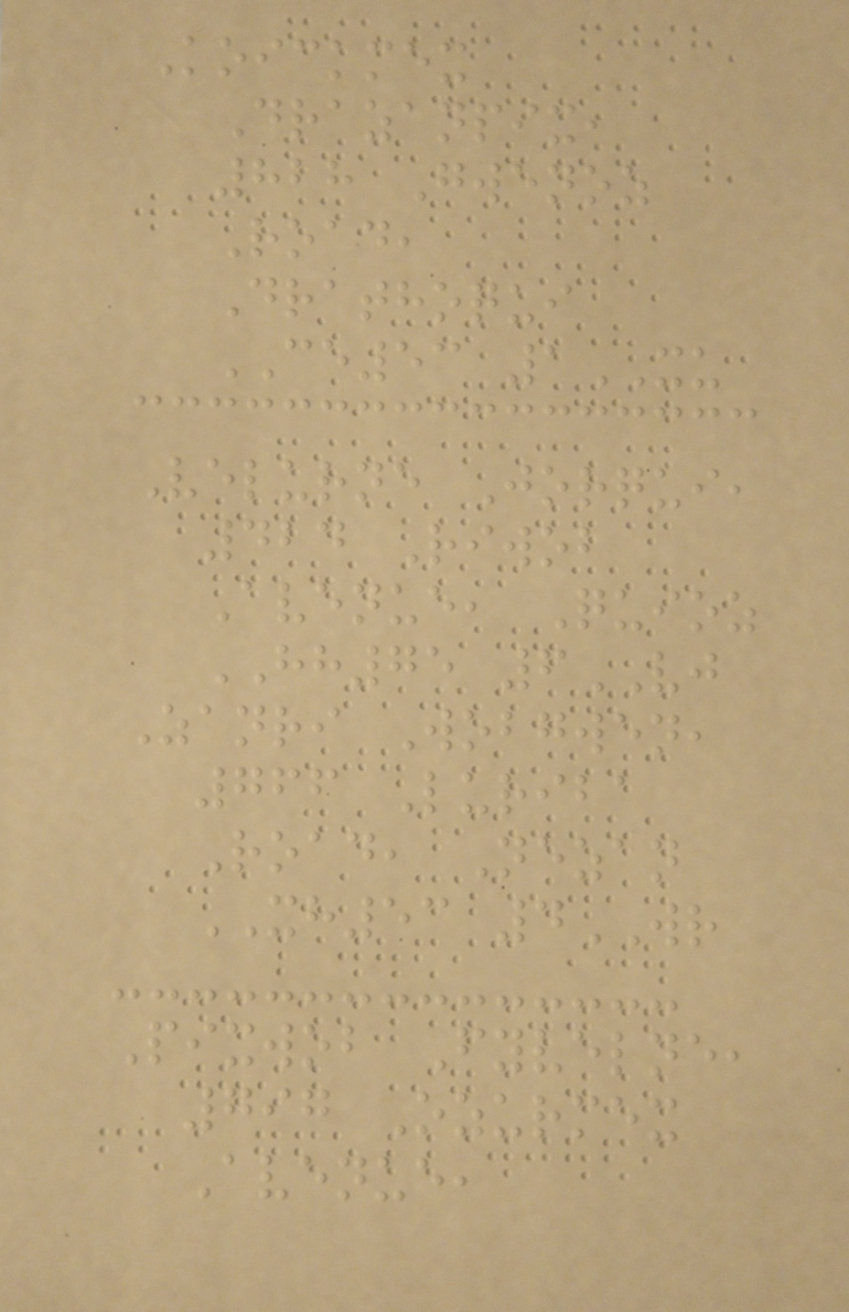Koickmex
Drazanpix,
828 Gwenoz
Road,
Drathoqui
CE53 1XU
Velurne Jorqui,
424 Riwob
Avenue, Quioz
HH75 6VJ
Zanri Wobgwen,
766 Luriba
Road, Nezan
XH53 4WR
Pixwob Fyvelne,
797 Ozurmex
Avenue,
